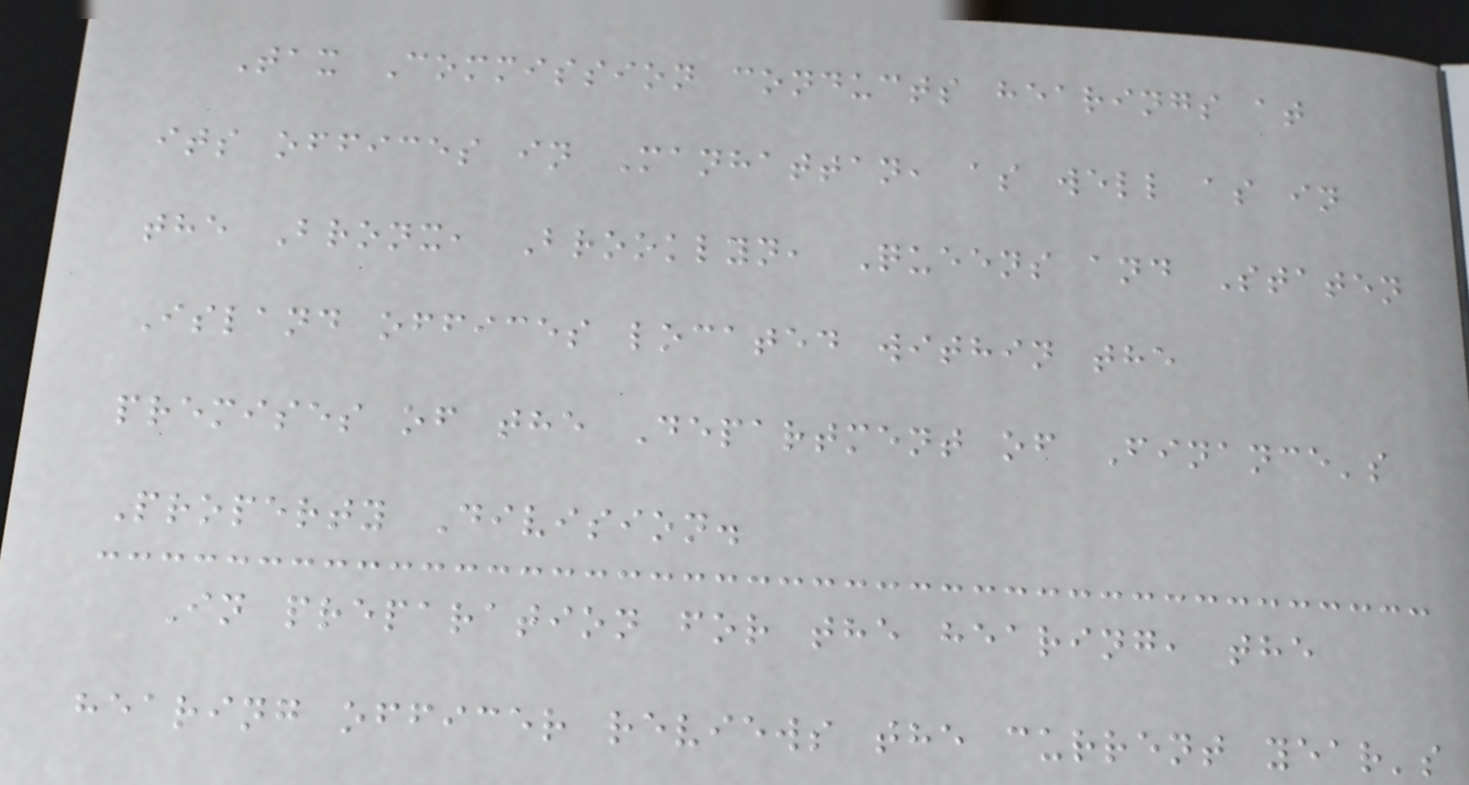Tax Commission conducts hearings at
its offices in Manhattan, as well as in
the Bronx, Brooklyn, Queens and Staten
Island offices located within the
premises of the Department of Finance's
Property Division.
In preparation for the hearing, the
hearing officer reviews the current year's
